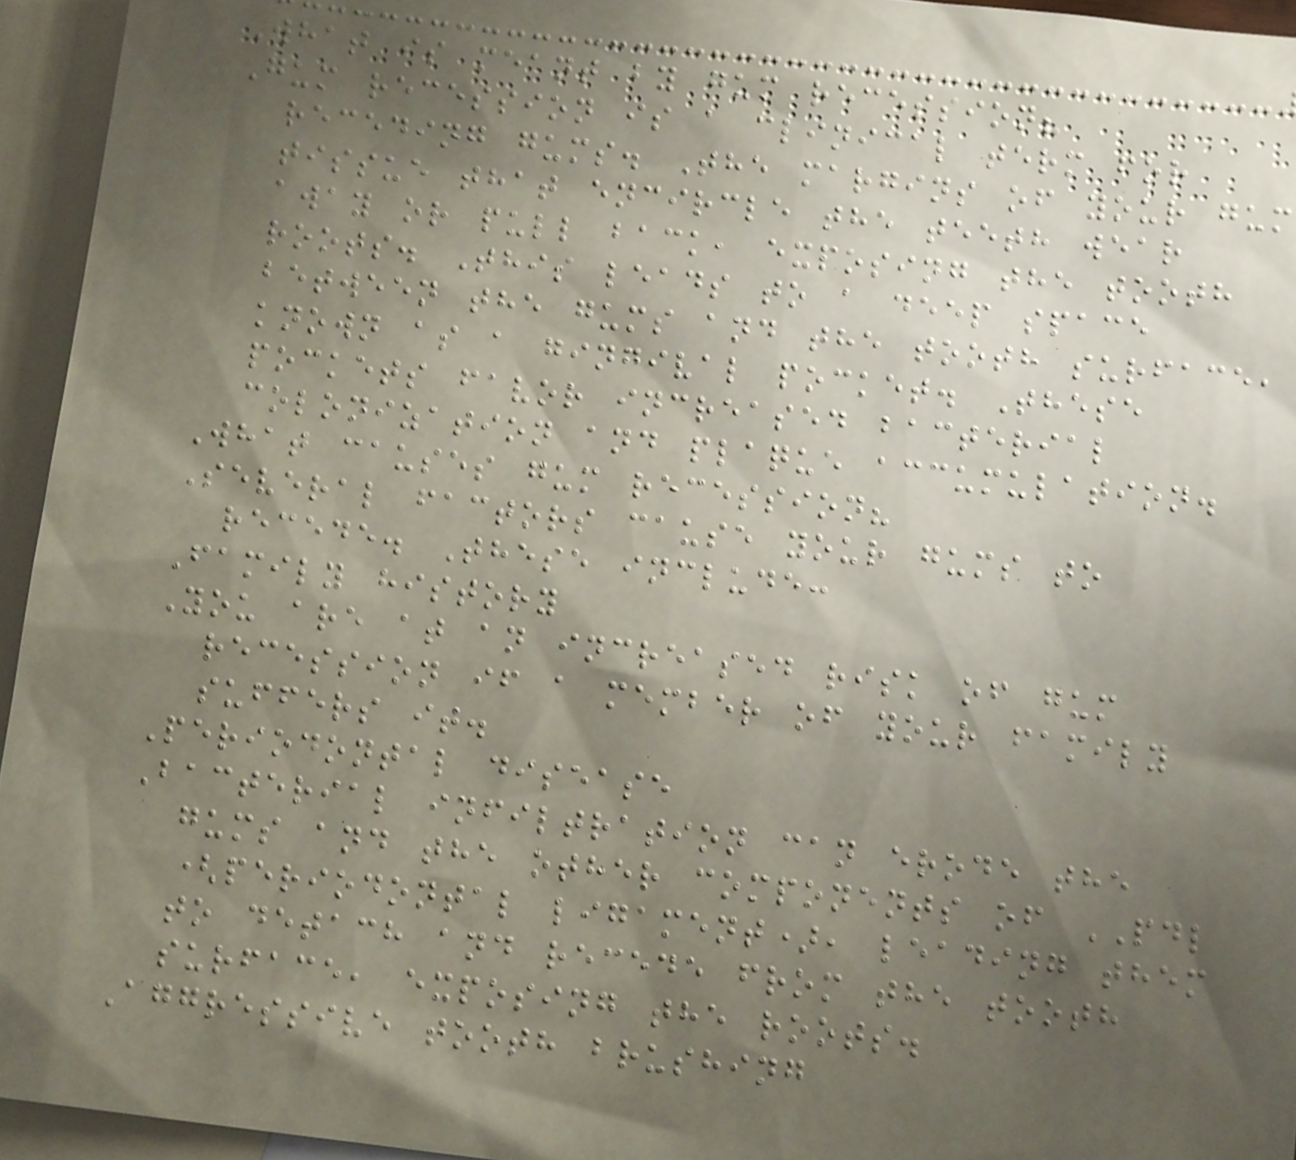What is meant by gum recession?
Gum recession is a clinical term for
receding gums. The margins of your gum
tissue that encircle the teeth wear
away or pull back, exposing the tooth
roots. This leads to a deep space
between the gums and the tooth surface,
known as a gingival pocket. These
pockets favor increased bacterial
colonization and plaque accumulation.
What causes gum recession?
Several factors cause your gums to
recede. These include:
Family history
You are at an increased risk of gum
recession if a member of your family
suffers it.
Periodontal disease
Bacterial infiltration can erode the
gums and the other components of PDL
(periodontal ligament), leading them
to detach and recede from the tooth
surface, exposing the roots.
Aggressive tooth brushing
